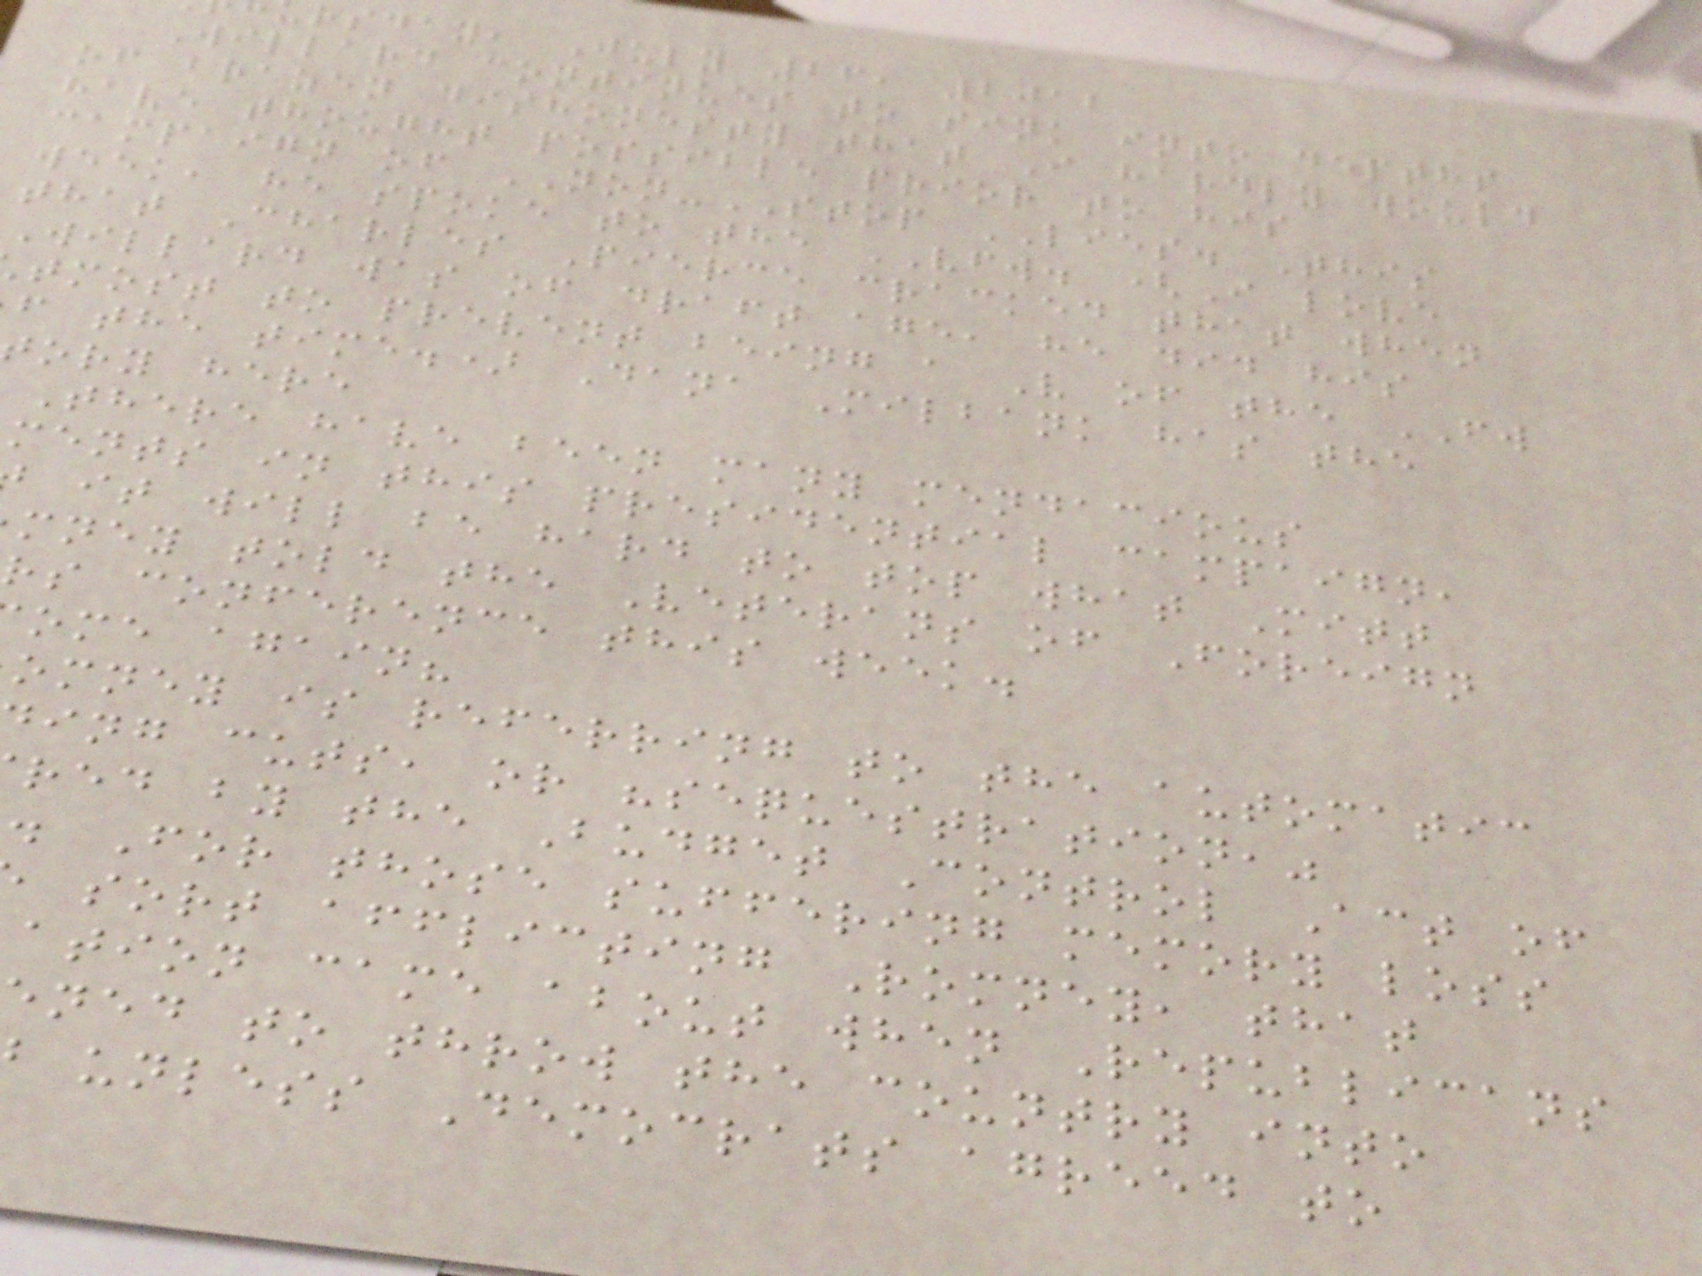rsday, July 26, 2012
Willard continues to sink into depths
of brazen dishonesty that I hardly would
have thought possible prior to his
campaign of NON-STOP LIES. This
week, he spoke to the VFW. (I love
that Charles Pierce cracked that when
Willard was of draft age, he did his
tmost to prevent being a V of the FW
f the time.) Dana Milbank has the
ory here
There have been many mendacious
ments in this presidential campaign,
it will be hard to top what Mitt
mney told the Veterans of Foreign
rs conference this week.
ome again?
omney is referring to the automatic
ing cuts, or "sequestration,"
red by the Budget Control Act of
. For those suffering memory loss
sort afflicting Romney, that
ation came about when Republicans
ned to throw the country into
unless Democrats agreed to
